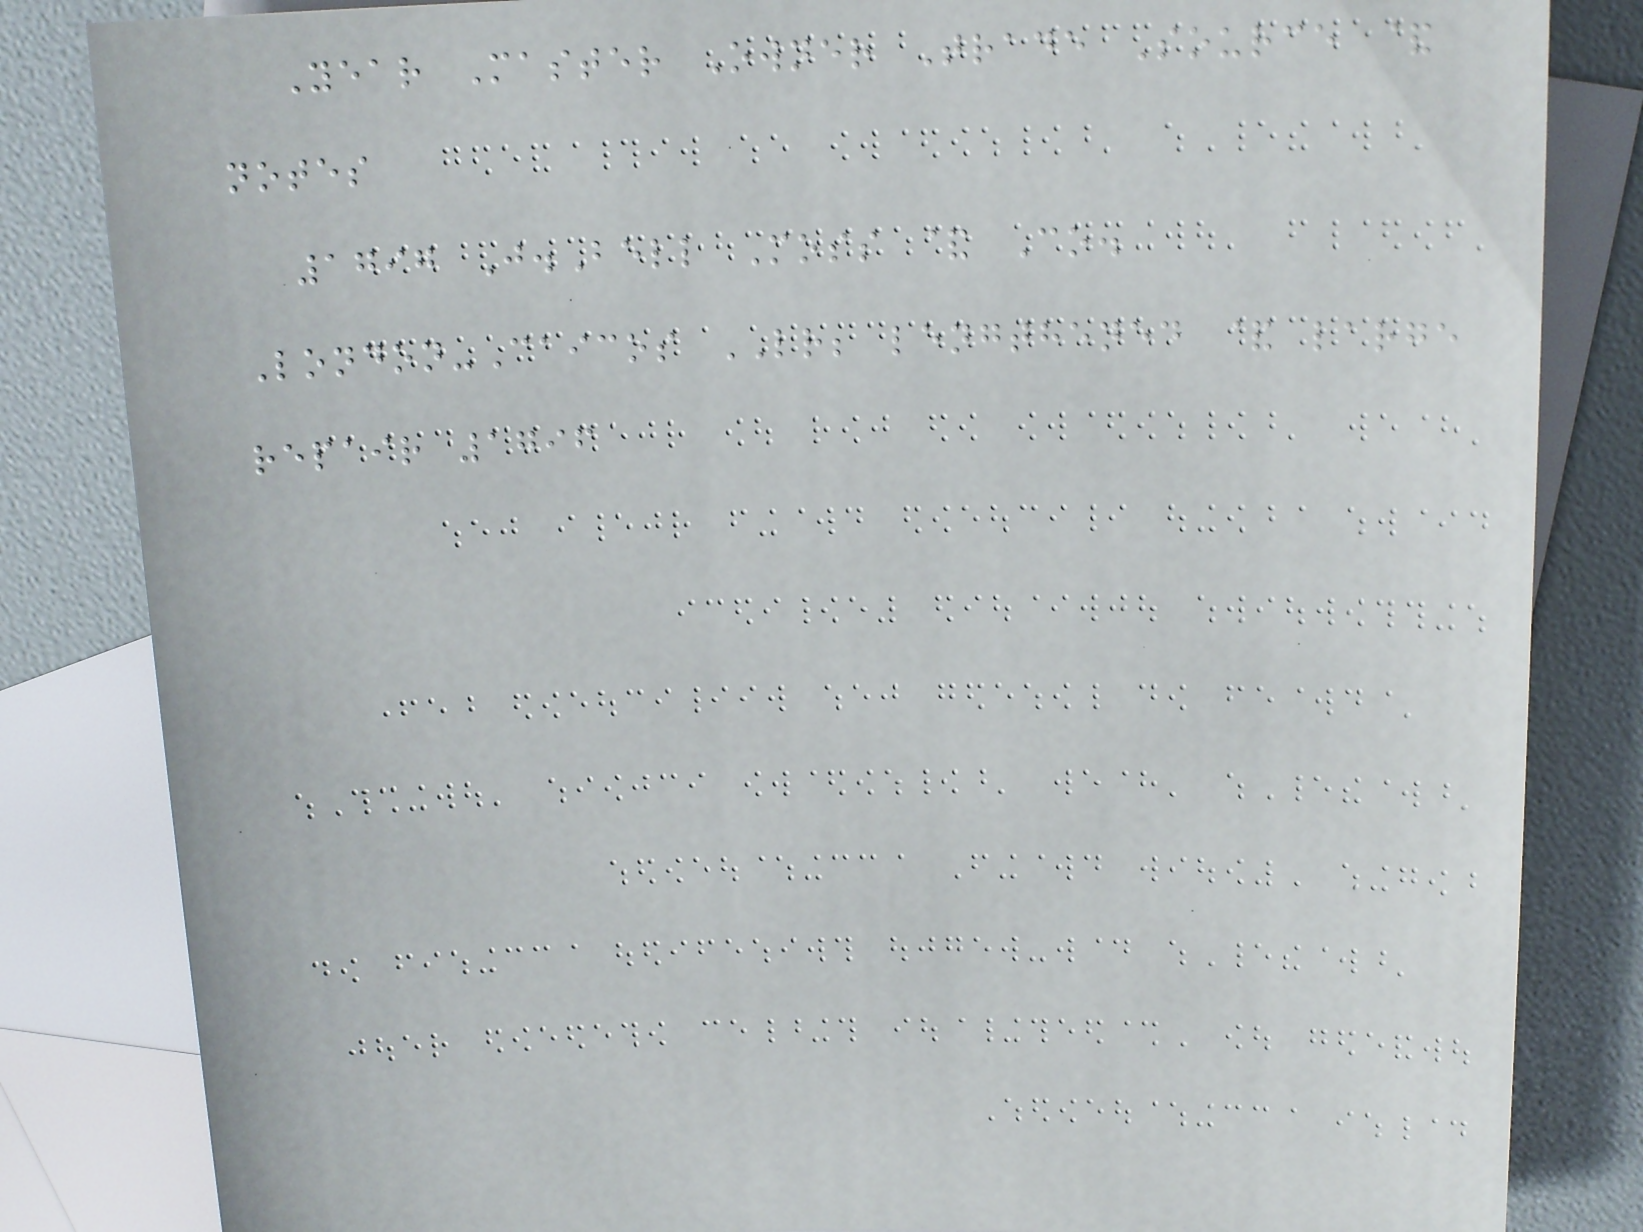Year Master Owner Trade Source &
notes
1797 J.Bell Moss & Co.
London-Caicos LR; lengthened & large
repair 1796
